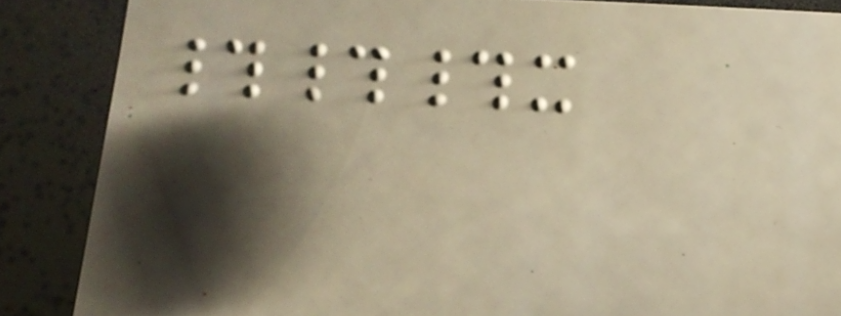###x
